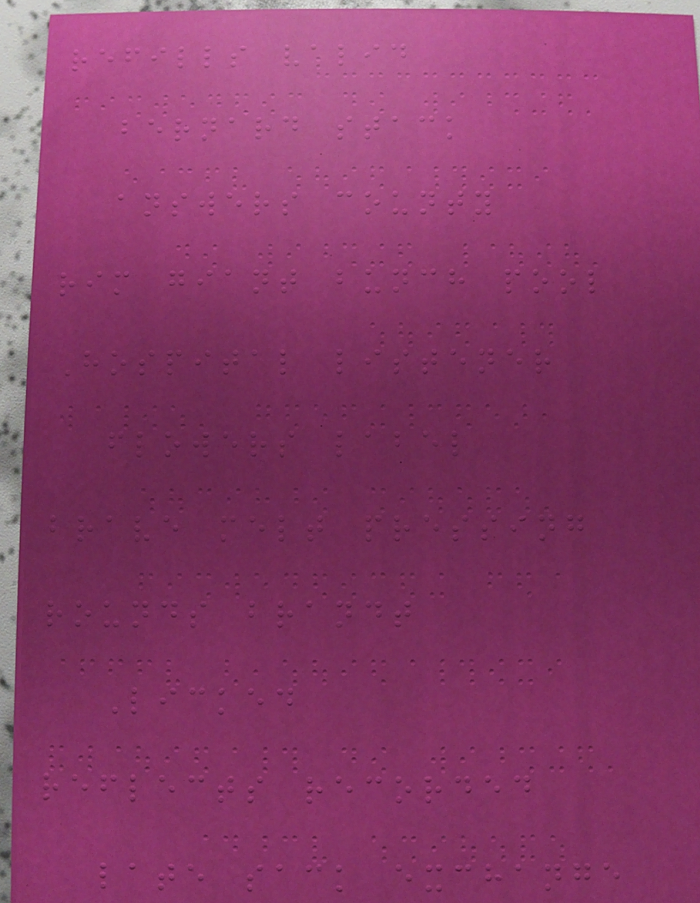refills valid
bernard stack
answers county
rim giant bunch pool
Hospital listener
flowers label
brave melt pressing
rounds brandt
Licked
reflects recorded
late sack exchange
